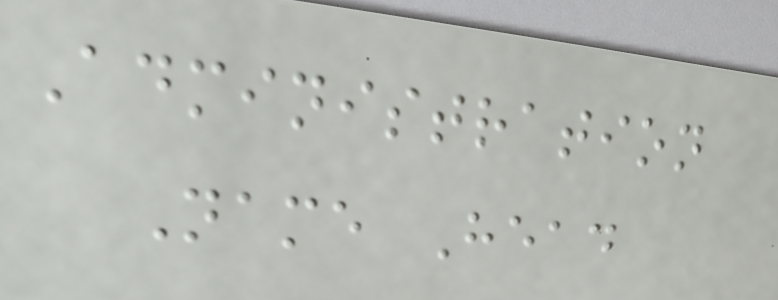Administration
Name Head
